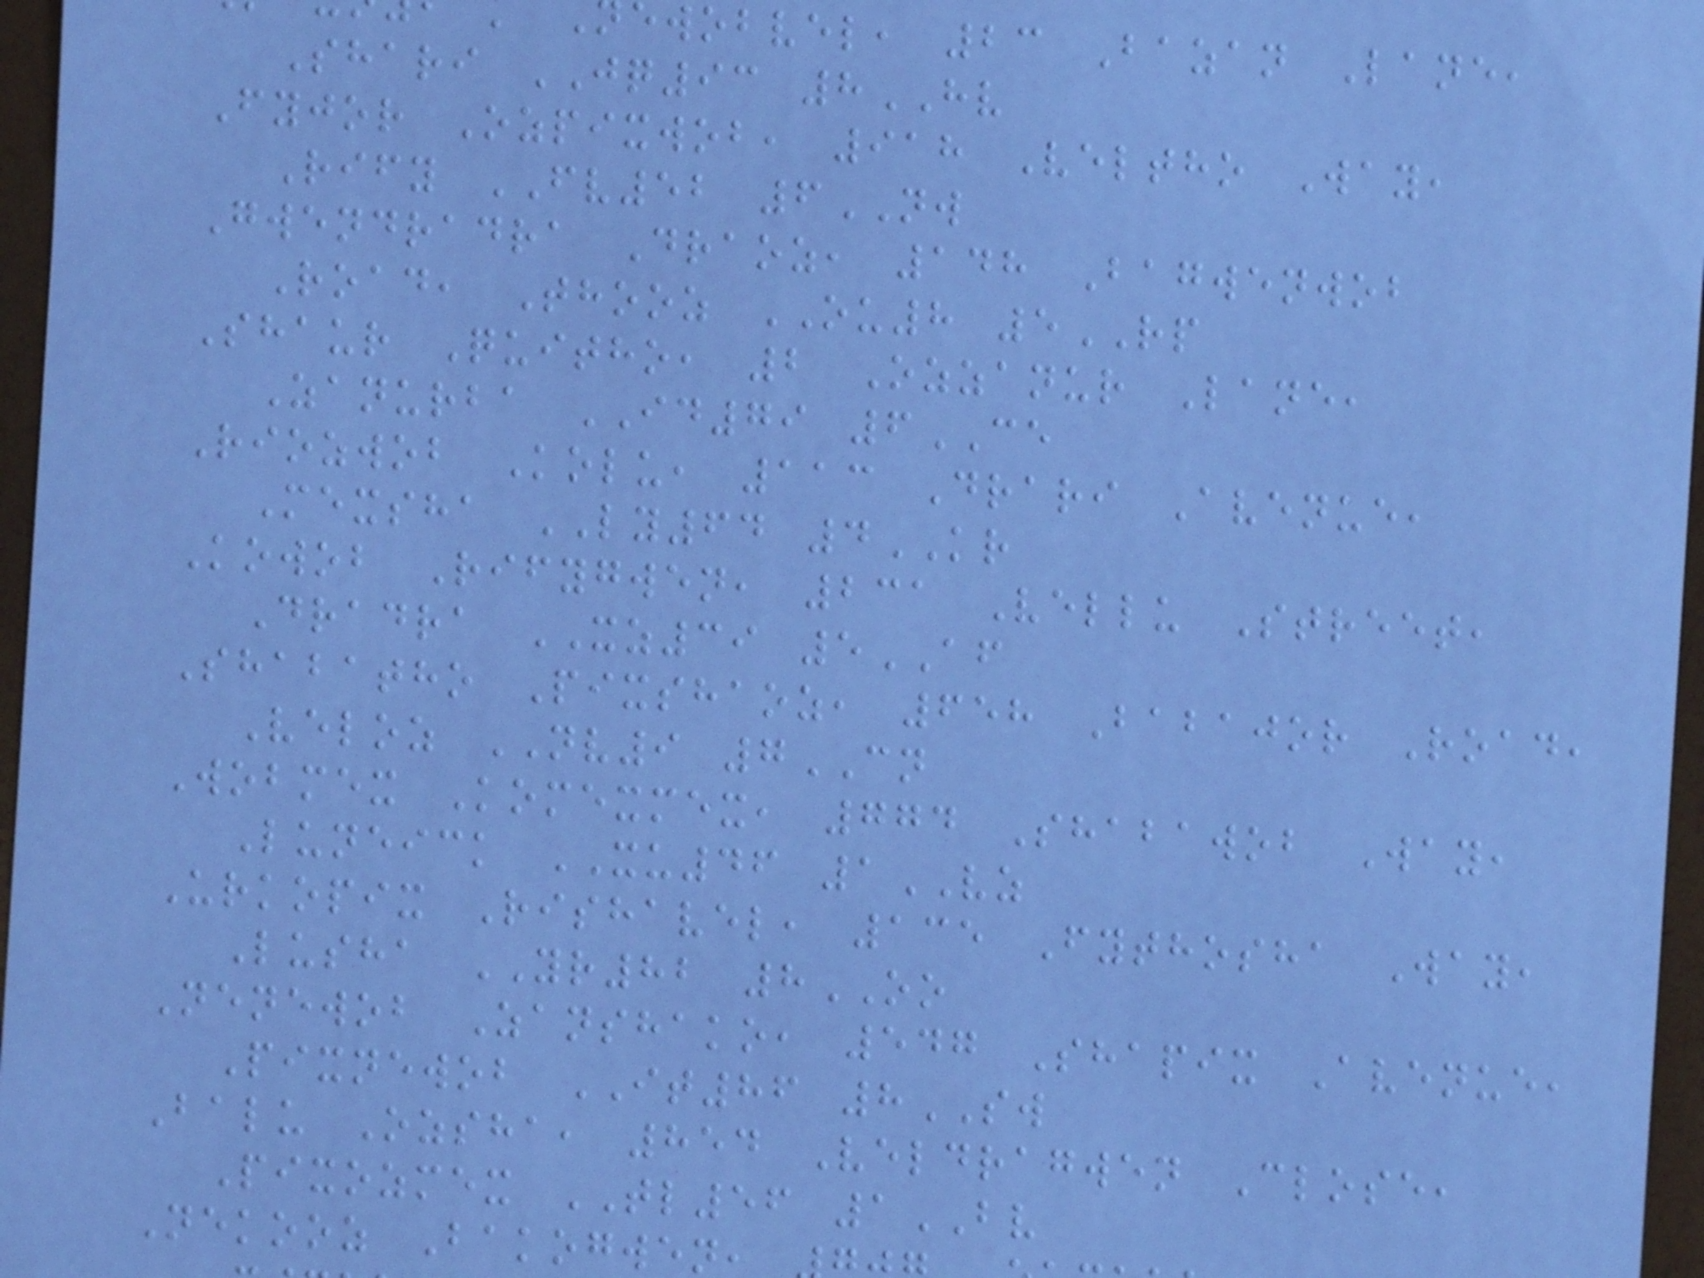ewobvel, 23 Bazan Lane,
Shari JQ93 8HV
Fyjor Ozpixwob, 918 Veltho Way,
Rify FV52 6NW
Gwendradra Draoz, 148 Bagwenwob
Road, Thooz OU8 5RP
Shaur Quitho, 2 Ozzanur Lane,
Zanurba ID79 6CE
Riozwob Kolu, 113 Drari Avenue,
Mexsha LY64 4KR
Kowob Rifygwen, 231 Vellu Street,
Dradra XZ39 5AF
Shabatho Pixshaoz, 658 Babajor Road,
Veloz NV9 7CN
Wobmex Komexmex, 774 Shabawob Way,
Luneick XU46 1VZ
Urkopix Rishavel, 135 Fythosha Way,
Lusha YR82 8OO
Nenewob Zanshako, 547 Shapix Avenue,
Pixnewob IT86 8SW
Balu Ozsha, 854 Veldragwen Close,
Pixozmex TL56 1BV
Nekooz Bakogwen,
